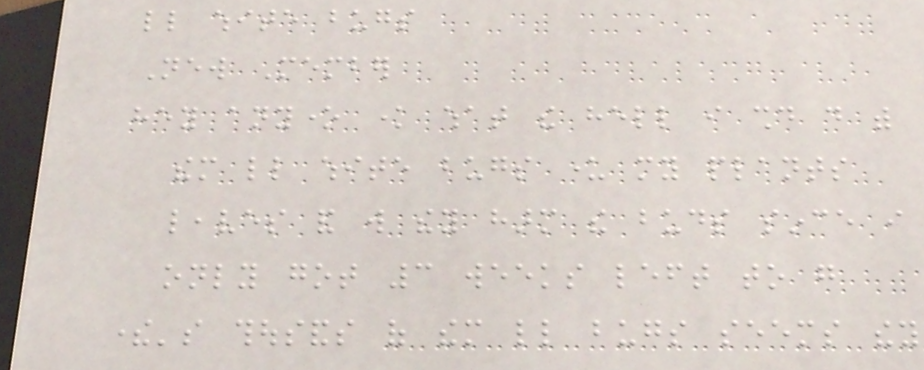little white bugs
New Member
hey anyone know what the hell i should do with
them little white bugs under my plants
leaves and will they harm the buds since i
only got 3 weeks left to go
there's thousands of them little bugs seems they
